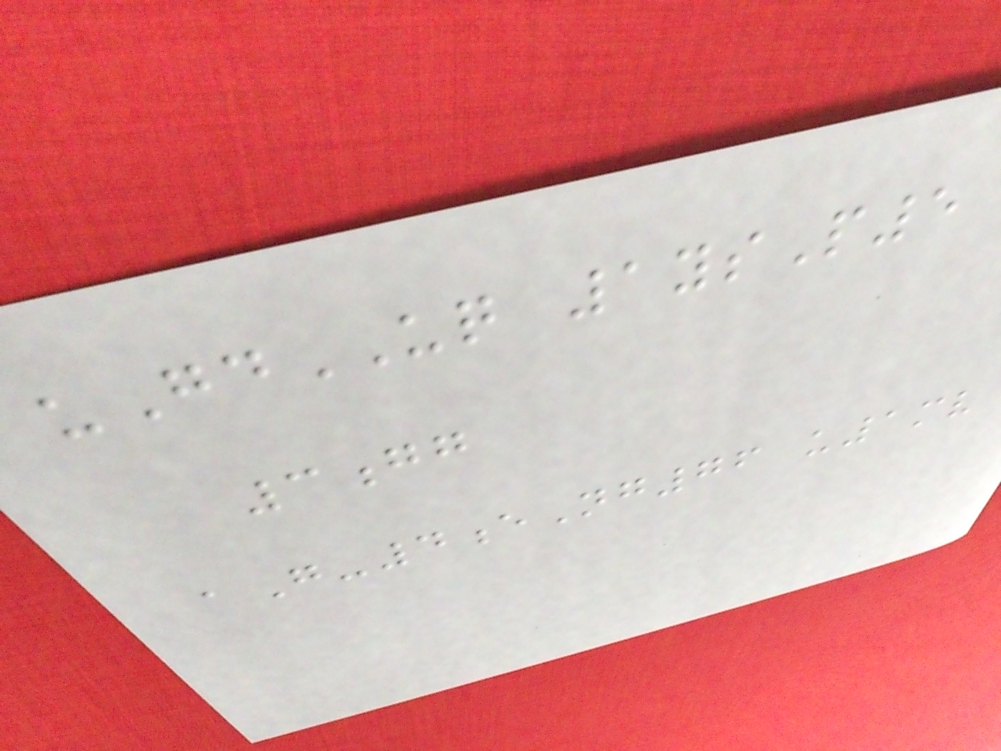uGdUQ 1ysP5
3gg
aG-4eNg76 u1mv
